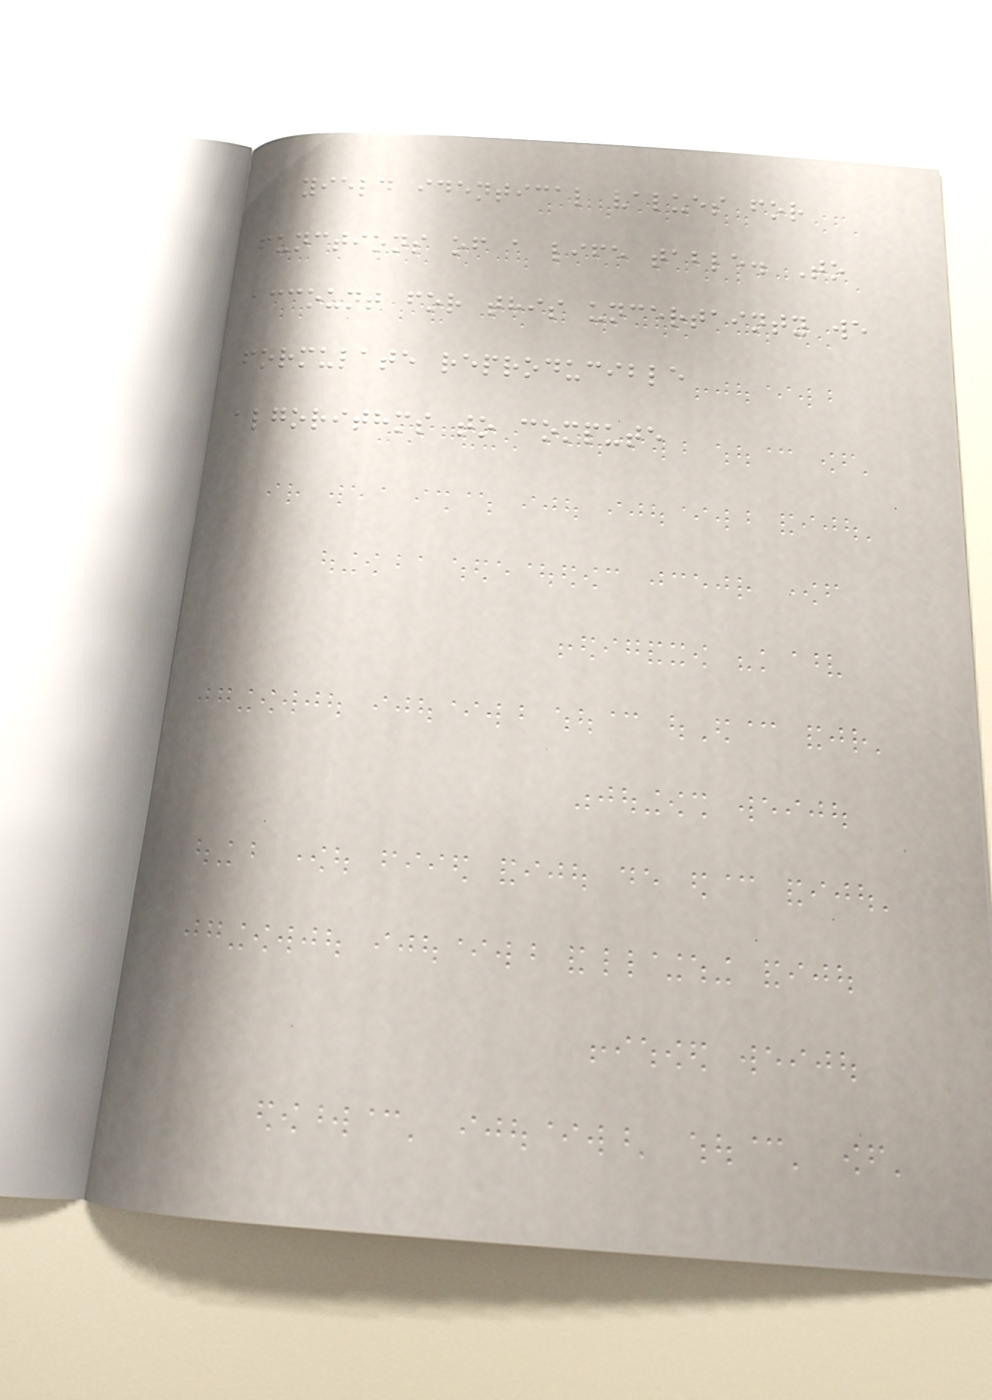yield identical values for
functions of a life table. To
account for this uncertainty we
formulate reproducible
algorithms to compute
